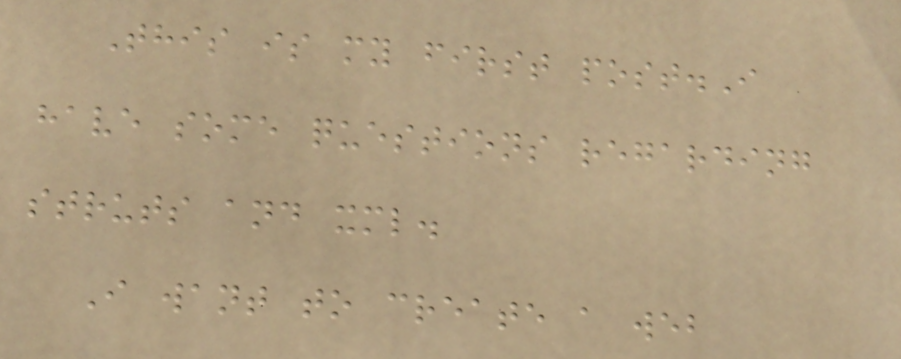This is my first post.I
have some questions regarding
struts and xml.
I want to create a web
